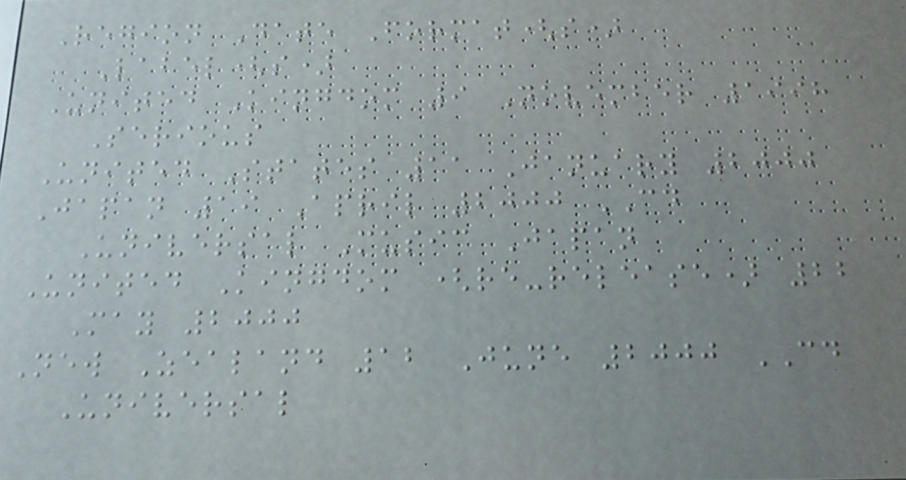Region Date Format(s)
Label(s)
United Kingdom 9 November 1998
Serious
United States 11 January 2000
Japan 19 April 2000 CD
Universal Music Japan
United Kingdom (re-release) 22
May 2000
New Zealand 12 June 2000 CD
Universal
